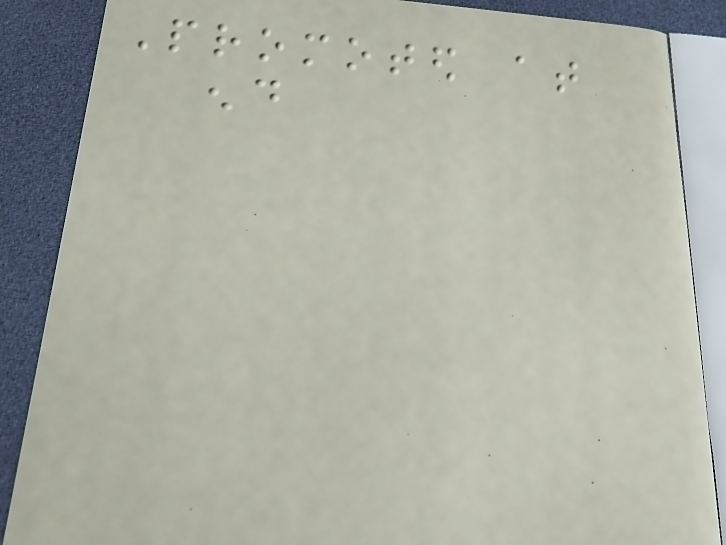Promoted at
end
